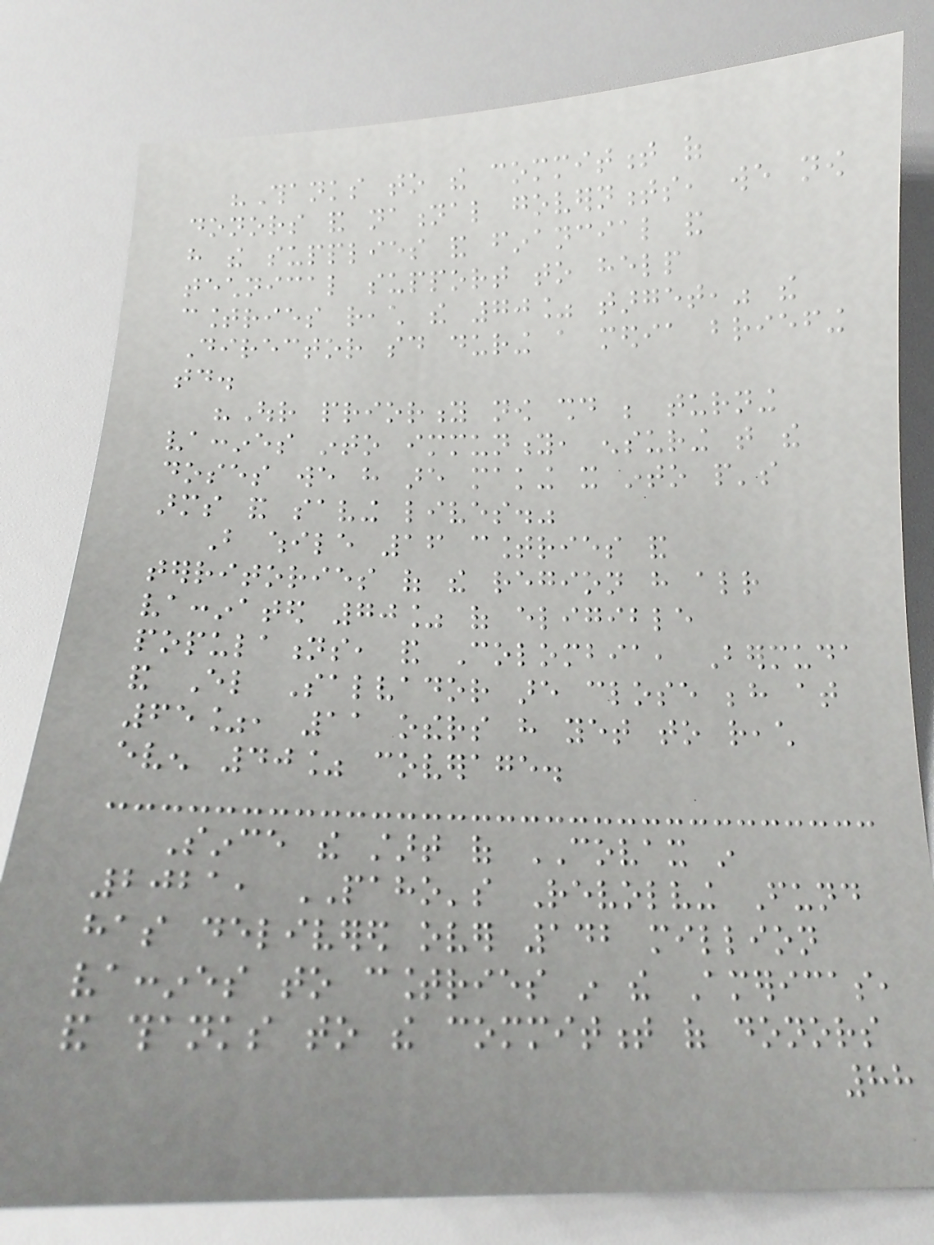"Thanks to the commitment of
donors and national governments, we now
have the supplies and financial and
technical support to help
countries reach the 70% target," the
Director said during a media briefing
today.
"Our priority now should be turning
vaccines into immunity, ensuring that the
doses we have are making it into people's
arms and saving lives."
But while 16 countries and
territories of the region have already
vaccinated 70% of eligible
populations, and Colombia, Bermuda
and El Salvador are close behind at
65%, 11 others have yet to reach
even 40% coverage.
Since the start of COVAX in
2021, PAHO's Revolving Fund
has delivered over 142 million
vaccines to countries in the Americas,
and thanks to the commitment of donors
88
